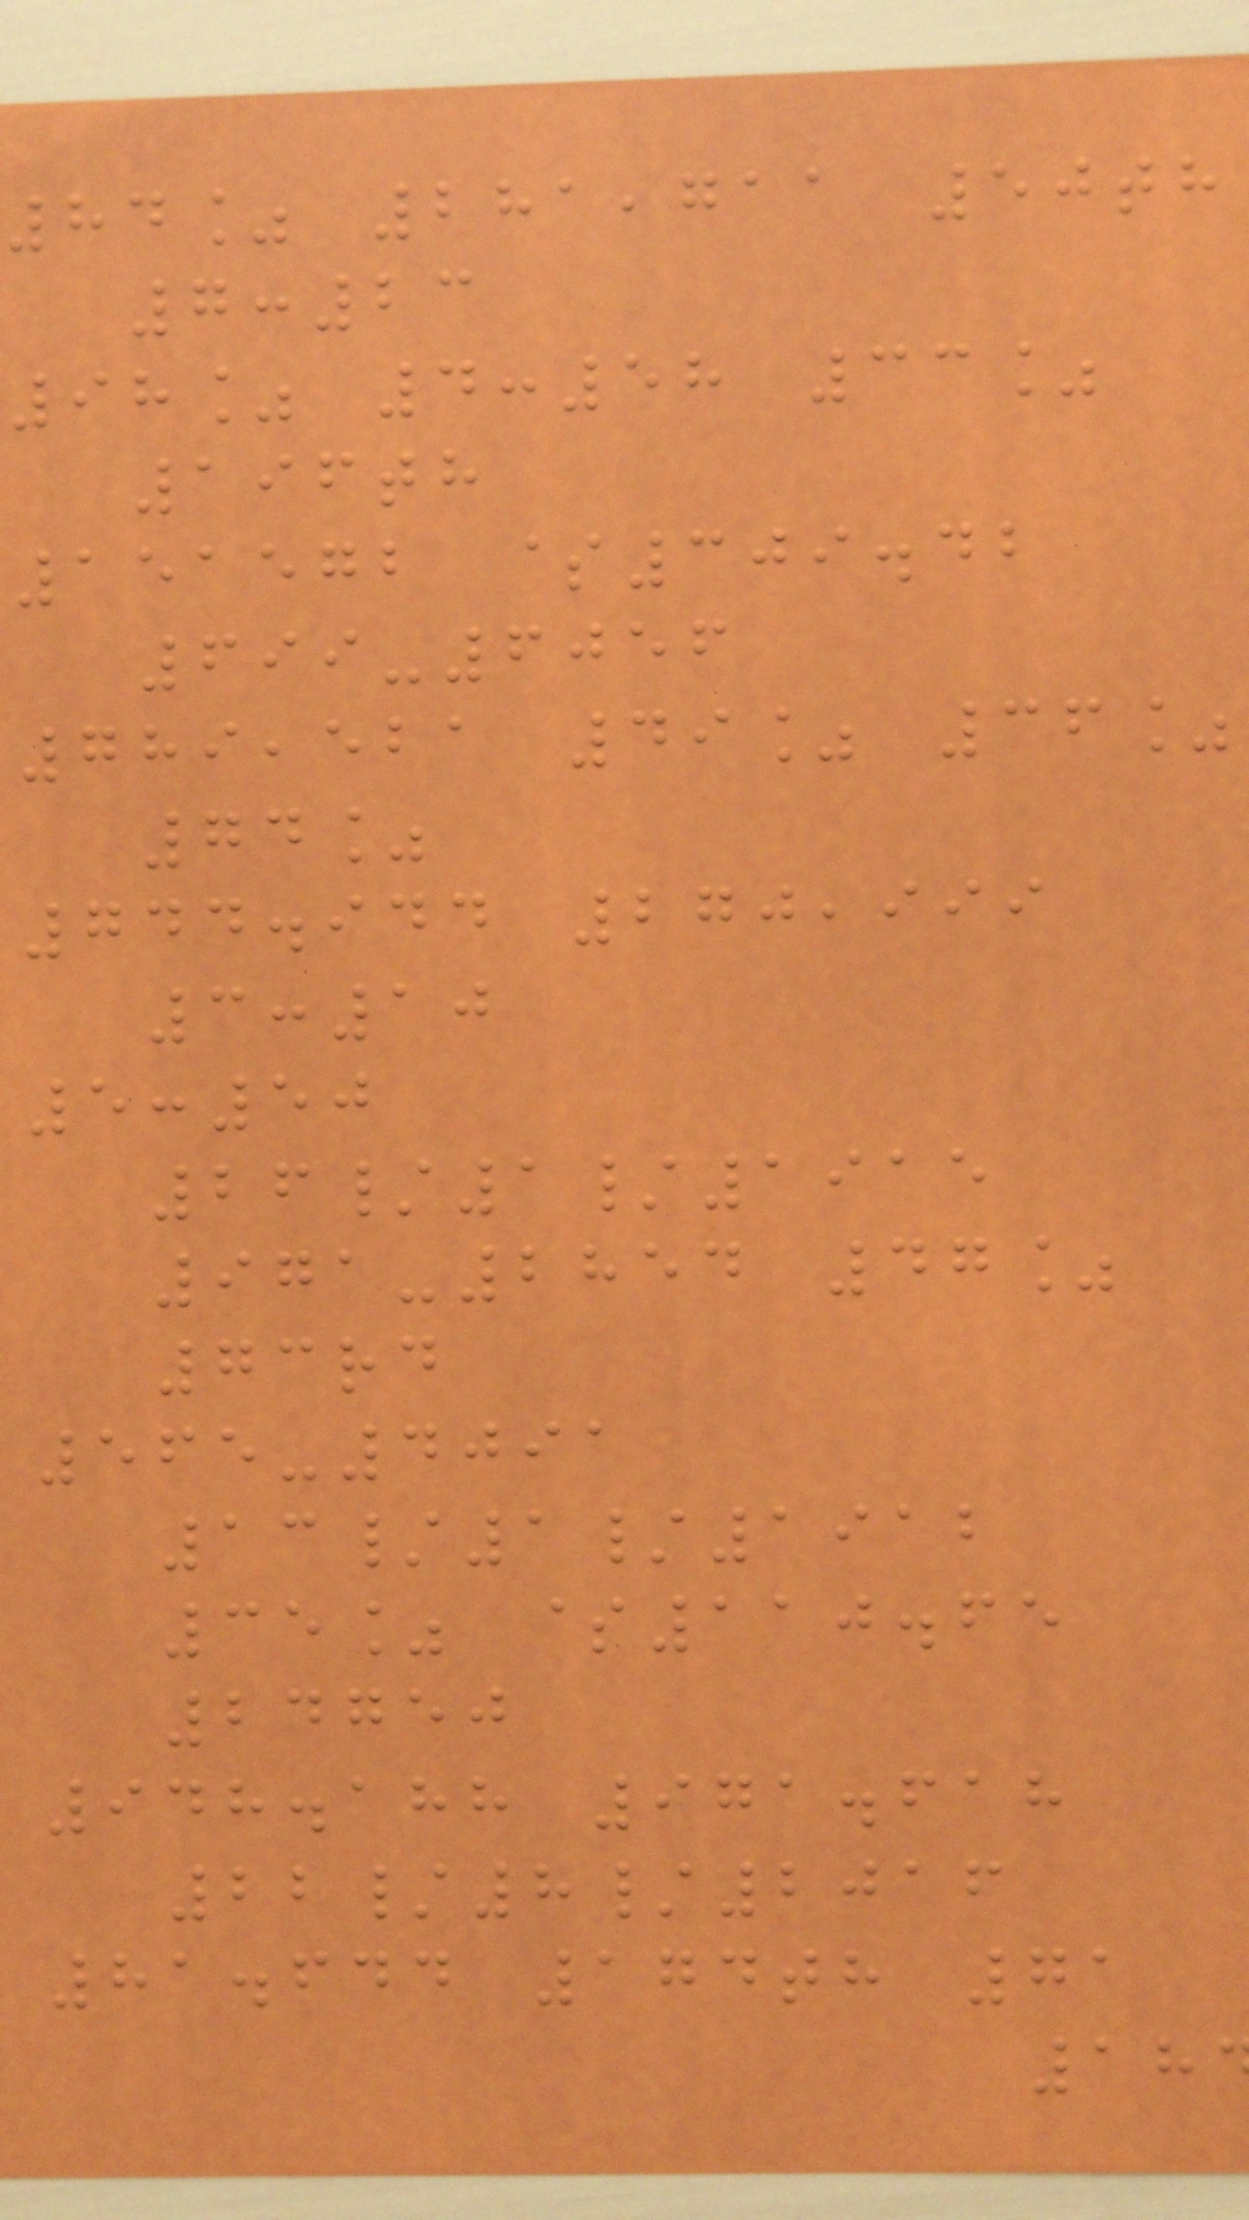84% 281,711 50th
7:23
98% 4:58 33%
196th
151572 $309.42
699-6056
789,521 49% 36%
74%
744.944 270,999
3:10
5:50
26/1/1915
971-2854 47%
73rd
565-4091
13/1/1912
35% $110.65
24750
948.188 971.618
22/8/2016
81.644 174th 71
